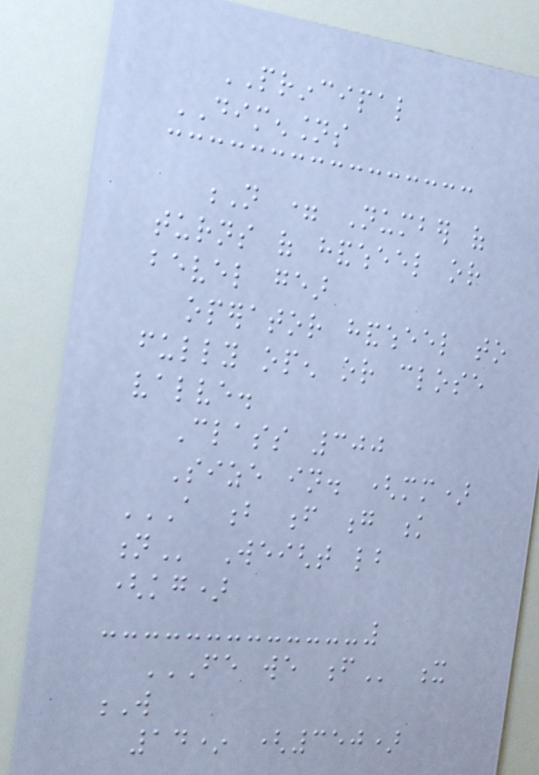PRINCIPAL
DIMENSIONS
N = Number of
turns of handwheel or
bevel gear
operator handwheel to
fully open or close
valve.
Class 300
Size in. (mm)
A B F G K
N Weight lb
(kg)
FE WE F x
W
14* (350)
